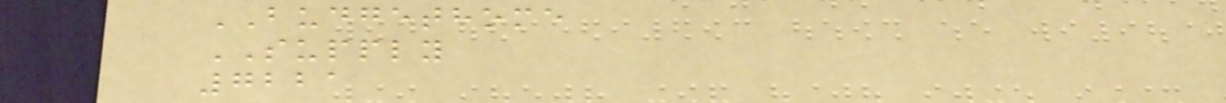BUDGETHOME
SUPPLY
7221
